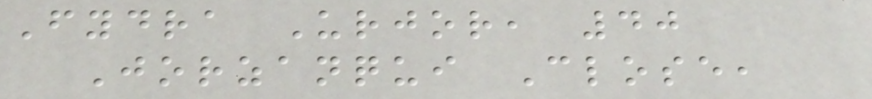Fydra Urjor, 40
Jorzanqui Close,
